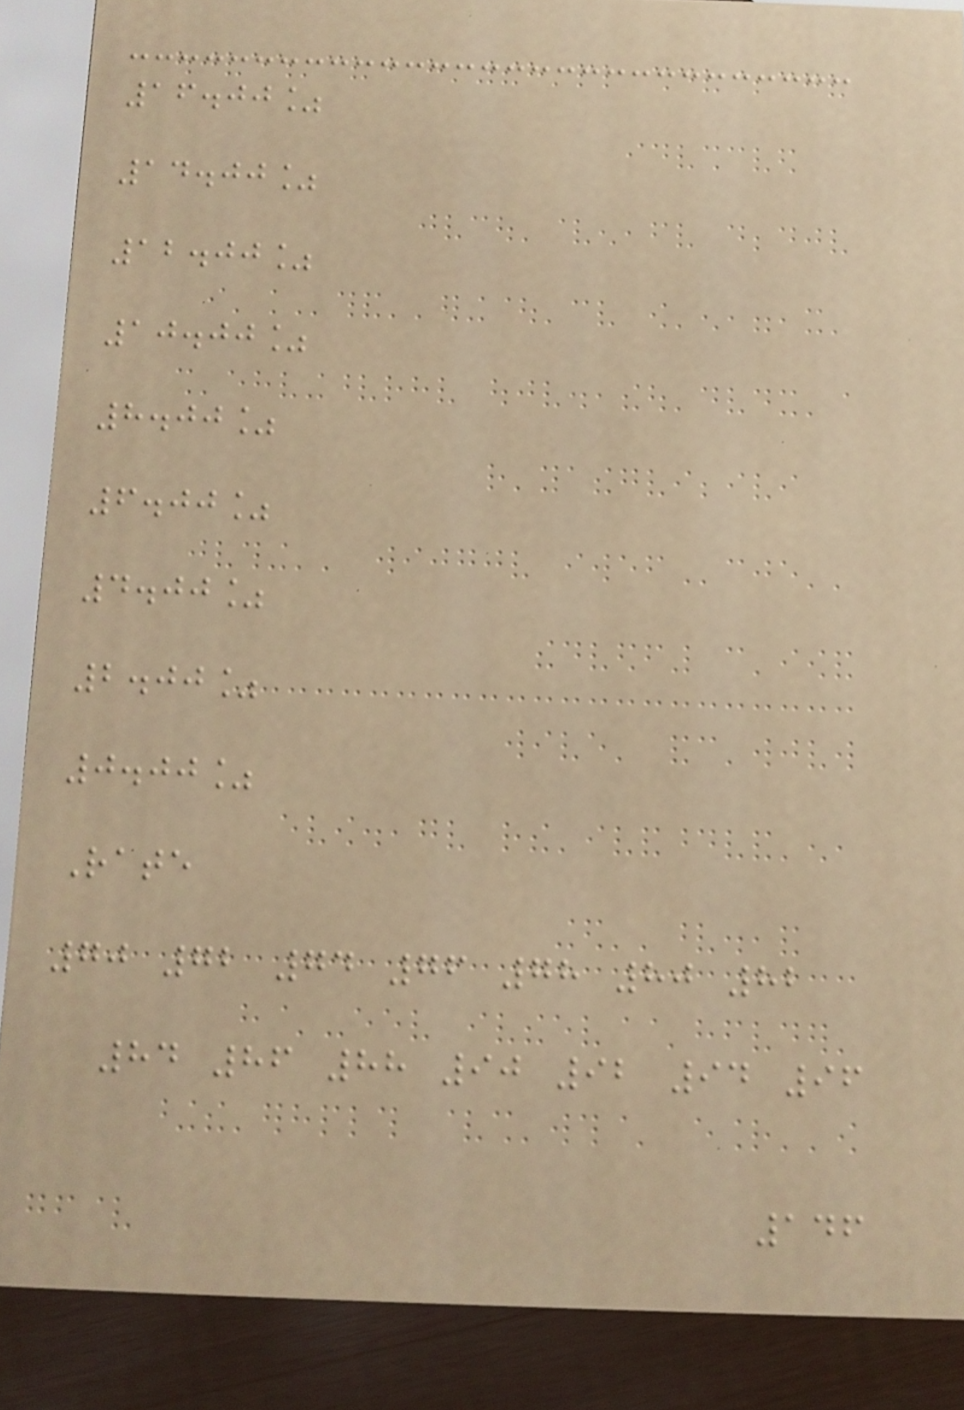16.00%
14.00%
12.00%
10.00%
8.00%
6.00%
4.00%
2.00%
0.00%
Rate
70 72 74 76 78 80 82
84 86 88 90 92 94 96
146
